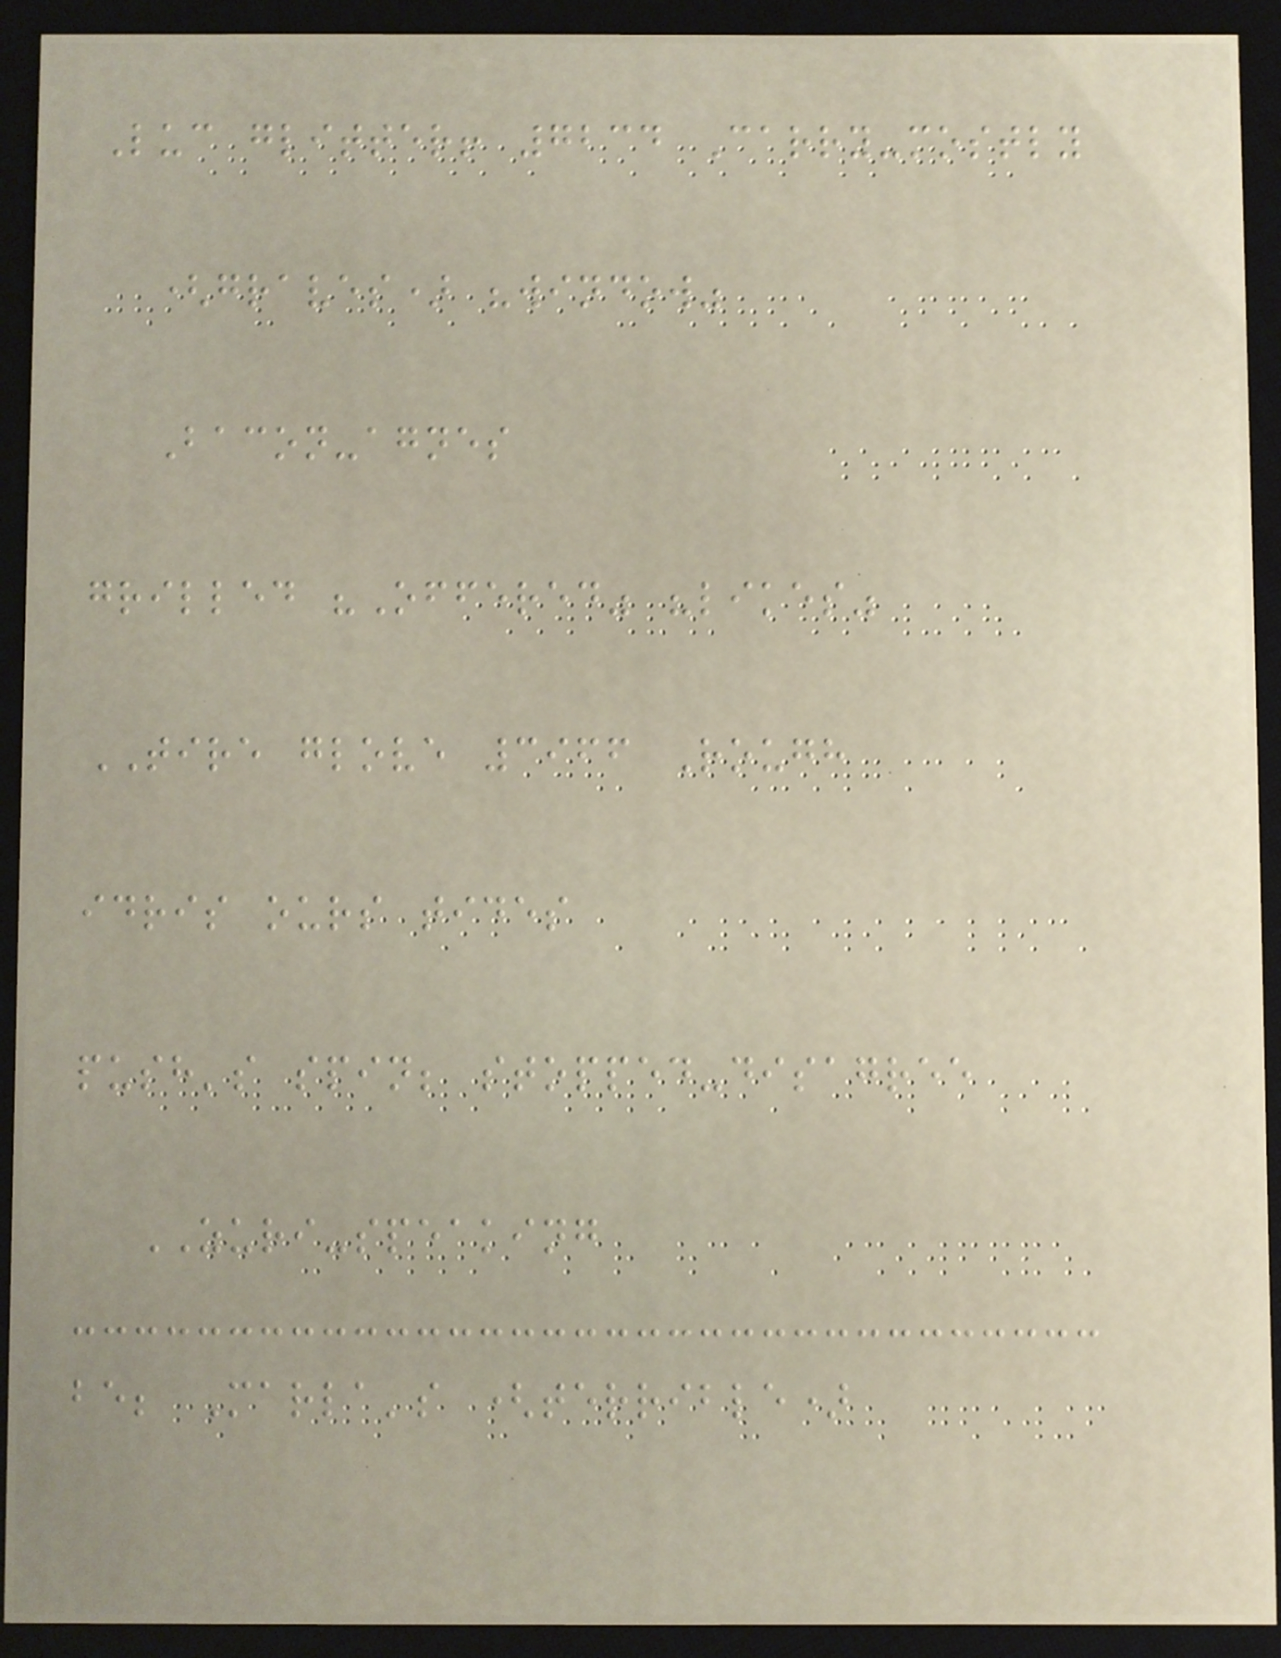Luc glitter! 7234 Carry-mostly
(graves) "window"
Bacon-agnes
grilled "Offered" "likes"
TIRE glove 3966 Rough
idris ours tides
push's spin; stopped-disagree
ZURI-speaking
be; Marla's (terrible)
